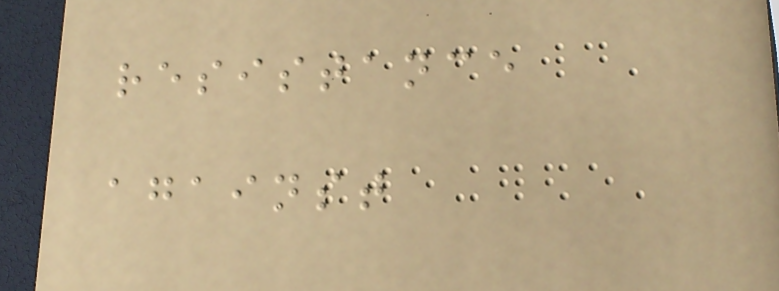resistance
against
